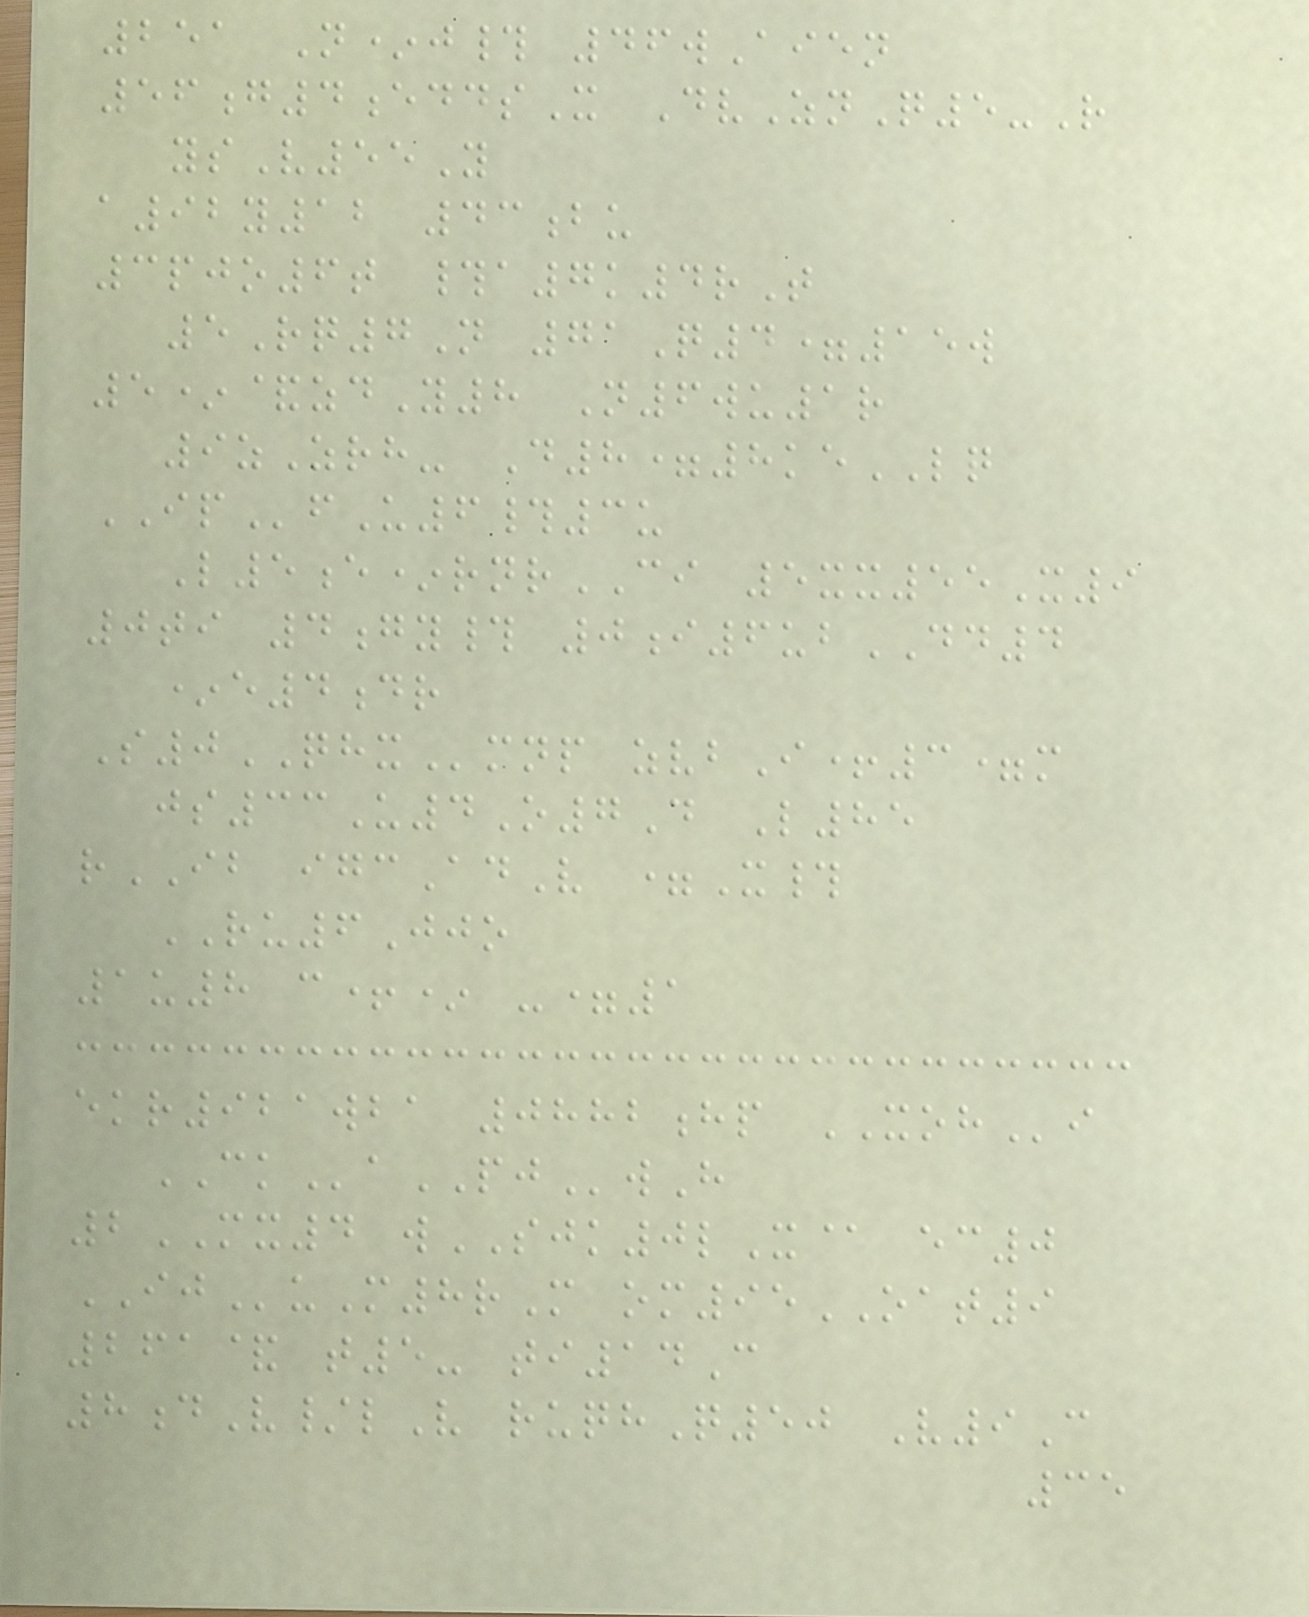251 N*j# 46wAien
56g4eddsX DvZnQ5-R
ysV55Y
a92y12 43bu
3pjo6t #a7k4rT
5Rq7N 71Q4=15w
5*&zdY8 N6wu1r
9zZrh- D8=8keLQ
IPfU6#3u
L5e*rnrCI 5xx55X9
0ti 4gy# 0i6ubDD4
*e4dr
S0QHXmnp zvbI+3=m
js33U4O7D L85
rIB igcAdV =X#
RU6Jjo
1u8 c+* -=1
ekr921wba 0882hp XOHi
CKaPJwH
2MX4 wSJK0lX@ ec0
IJuM8rM om95OAT9
261& t5- ti14C
8dV/lV ruqhQ50 V9C
35
